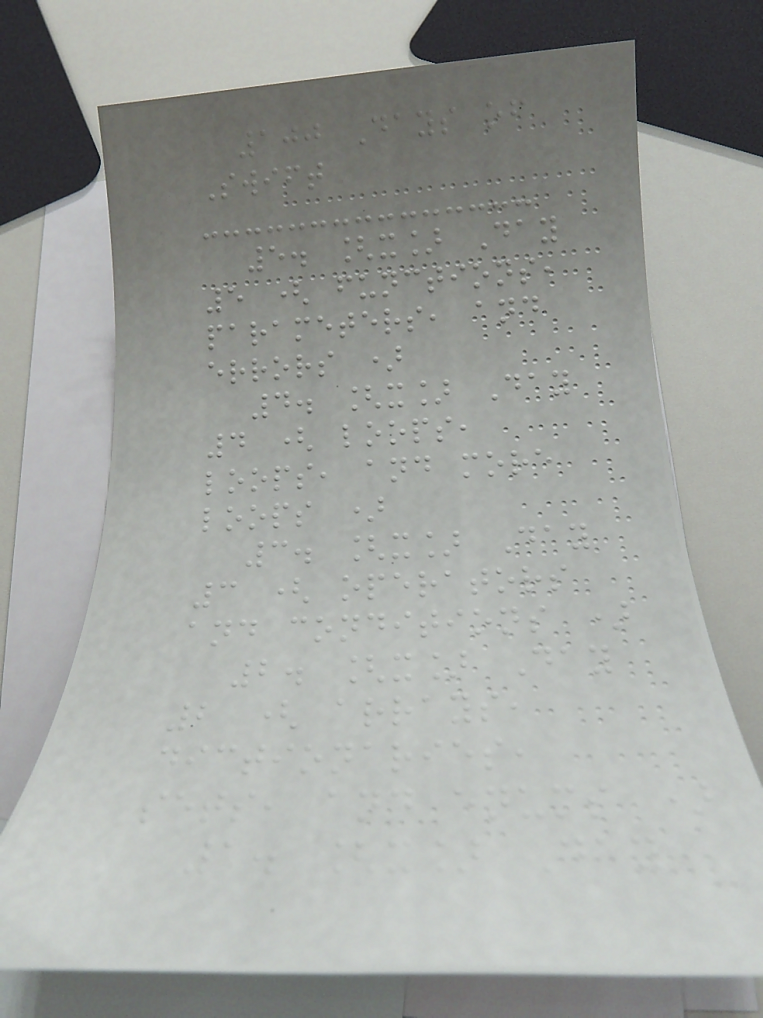100 Days of
Swift
5. [x] Day
5 ( functions,
parameters, and
errors )
4. [x] Day
4 ( loops,
loops, and more
loops )
3. [x] Day
3 ( operators
and conditions )
2. [x] Day
2 ( arrays,
dictionaries,
sets, and enums )
1. [x] Day
